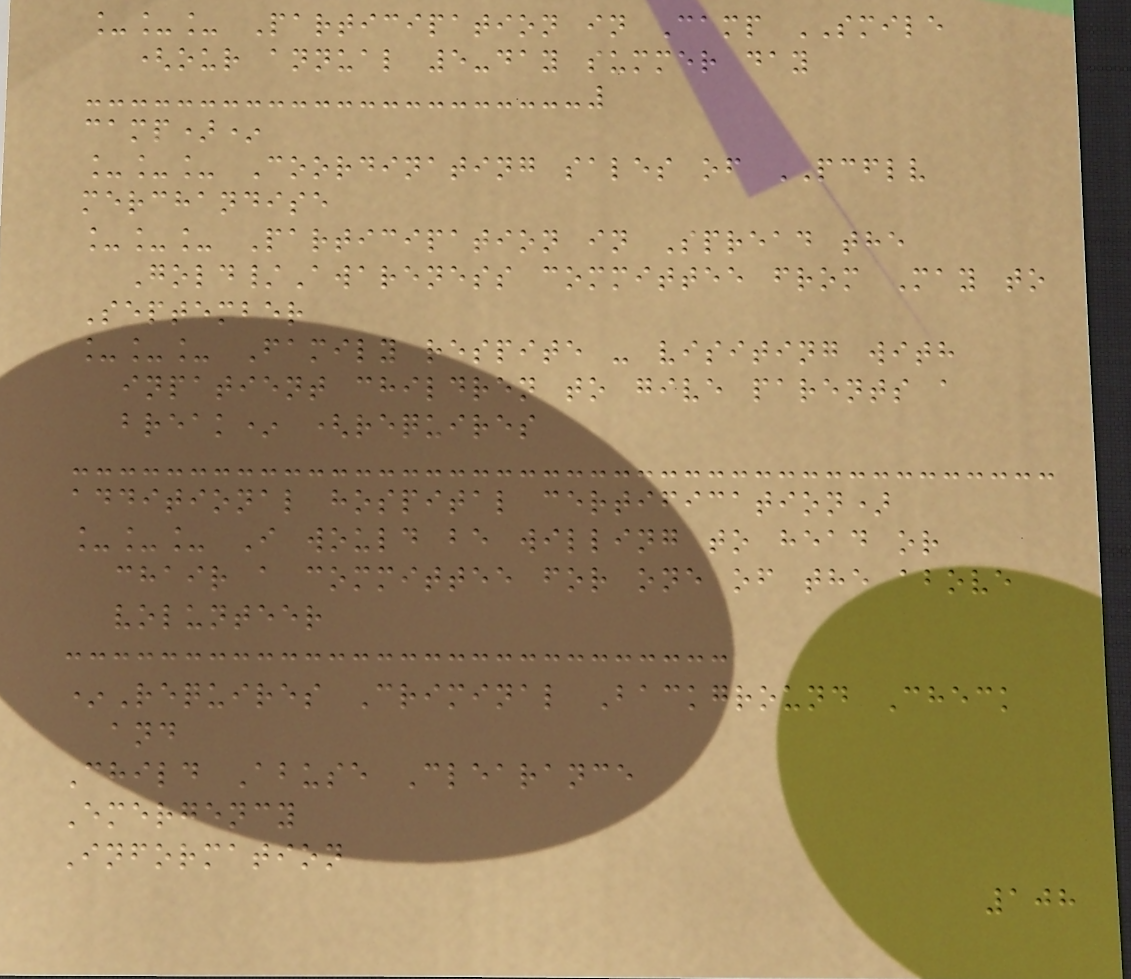___ Participation in Camp SMILE
(our annual 5-day summer day
camp)*
___ Coordinating sales of PCFLV
merchandise
___ Participation in Spread the
Gold/Awareness committee from May to
September
___ Family respite - visiting with
inpatient children to give parents a
break* (requires
additional hospital certification)
___ I would be willing to head or
chair a committee for one of the above
volunteer
*Requires Criminal Background Check
and
Child Abuse Clearance
Emergency
Information
108
